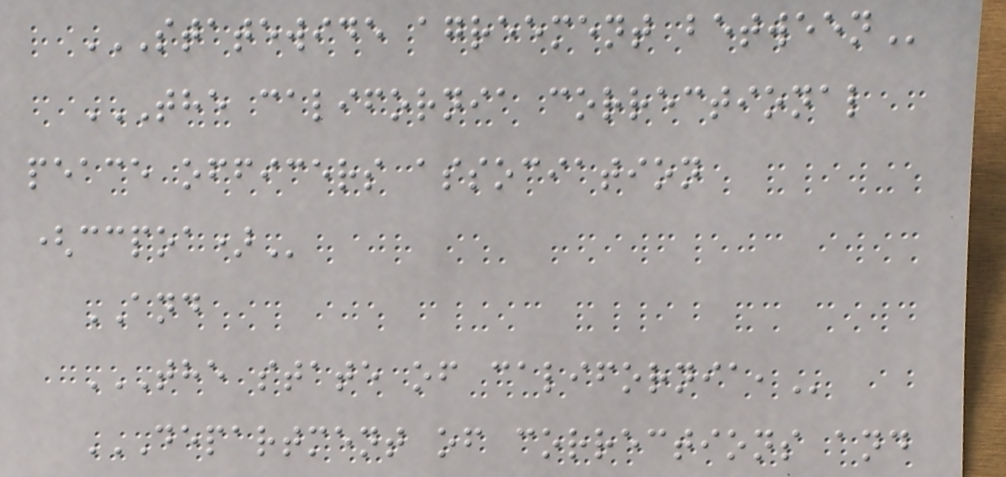STATEWIDE AGREEMENT BETWEEN
THE CALIFORNIA CORRECTIONAL
PEACE OFFICERS ASSOCIATION
(CCPOA)
AND
THE STATE OF CALIFORNIA,
DEPARTMENT OF CORRECTIONS AND
